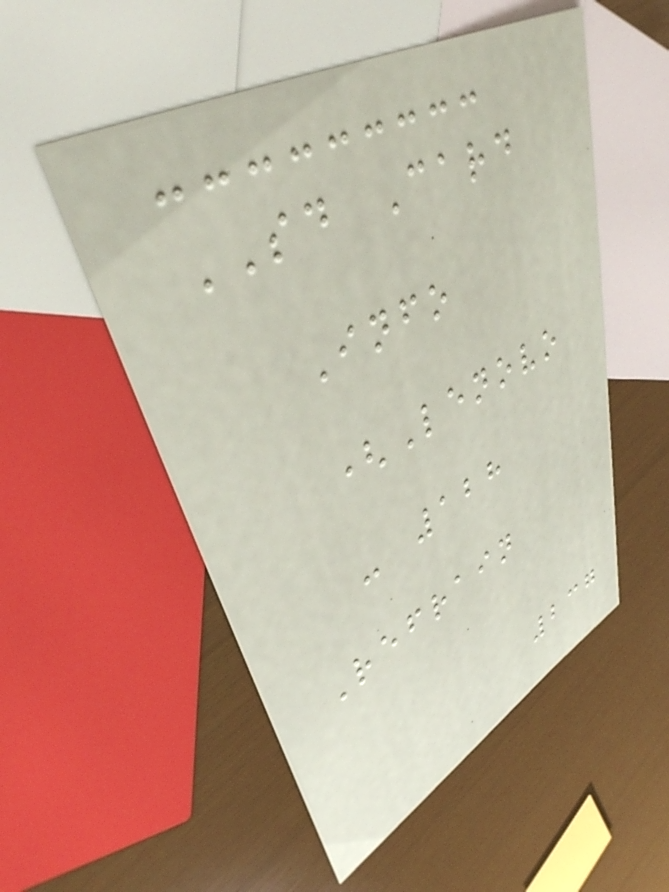SD Card
Info
(Lenovo
- 128
Refrain
237
